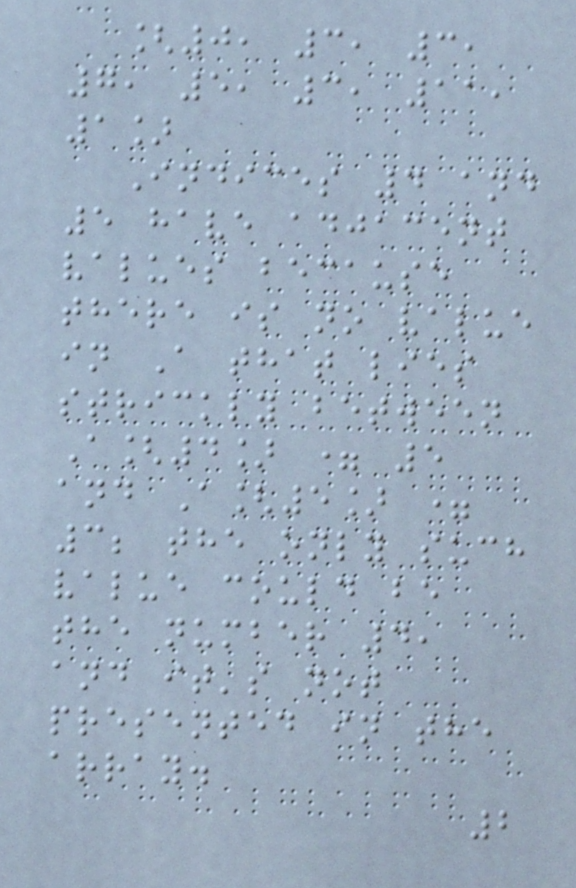[0, 3, 3,
7, 5, 3, 11,
1]
Indices 4 and
5 have adjacent
values because
there is no value
in A that lies
strickly between
A[4] = 5
and A[5] =
3; the only such
value could be
the number 4,
and it's not
presented in the
array.
2
